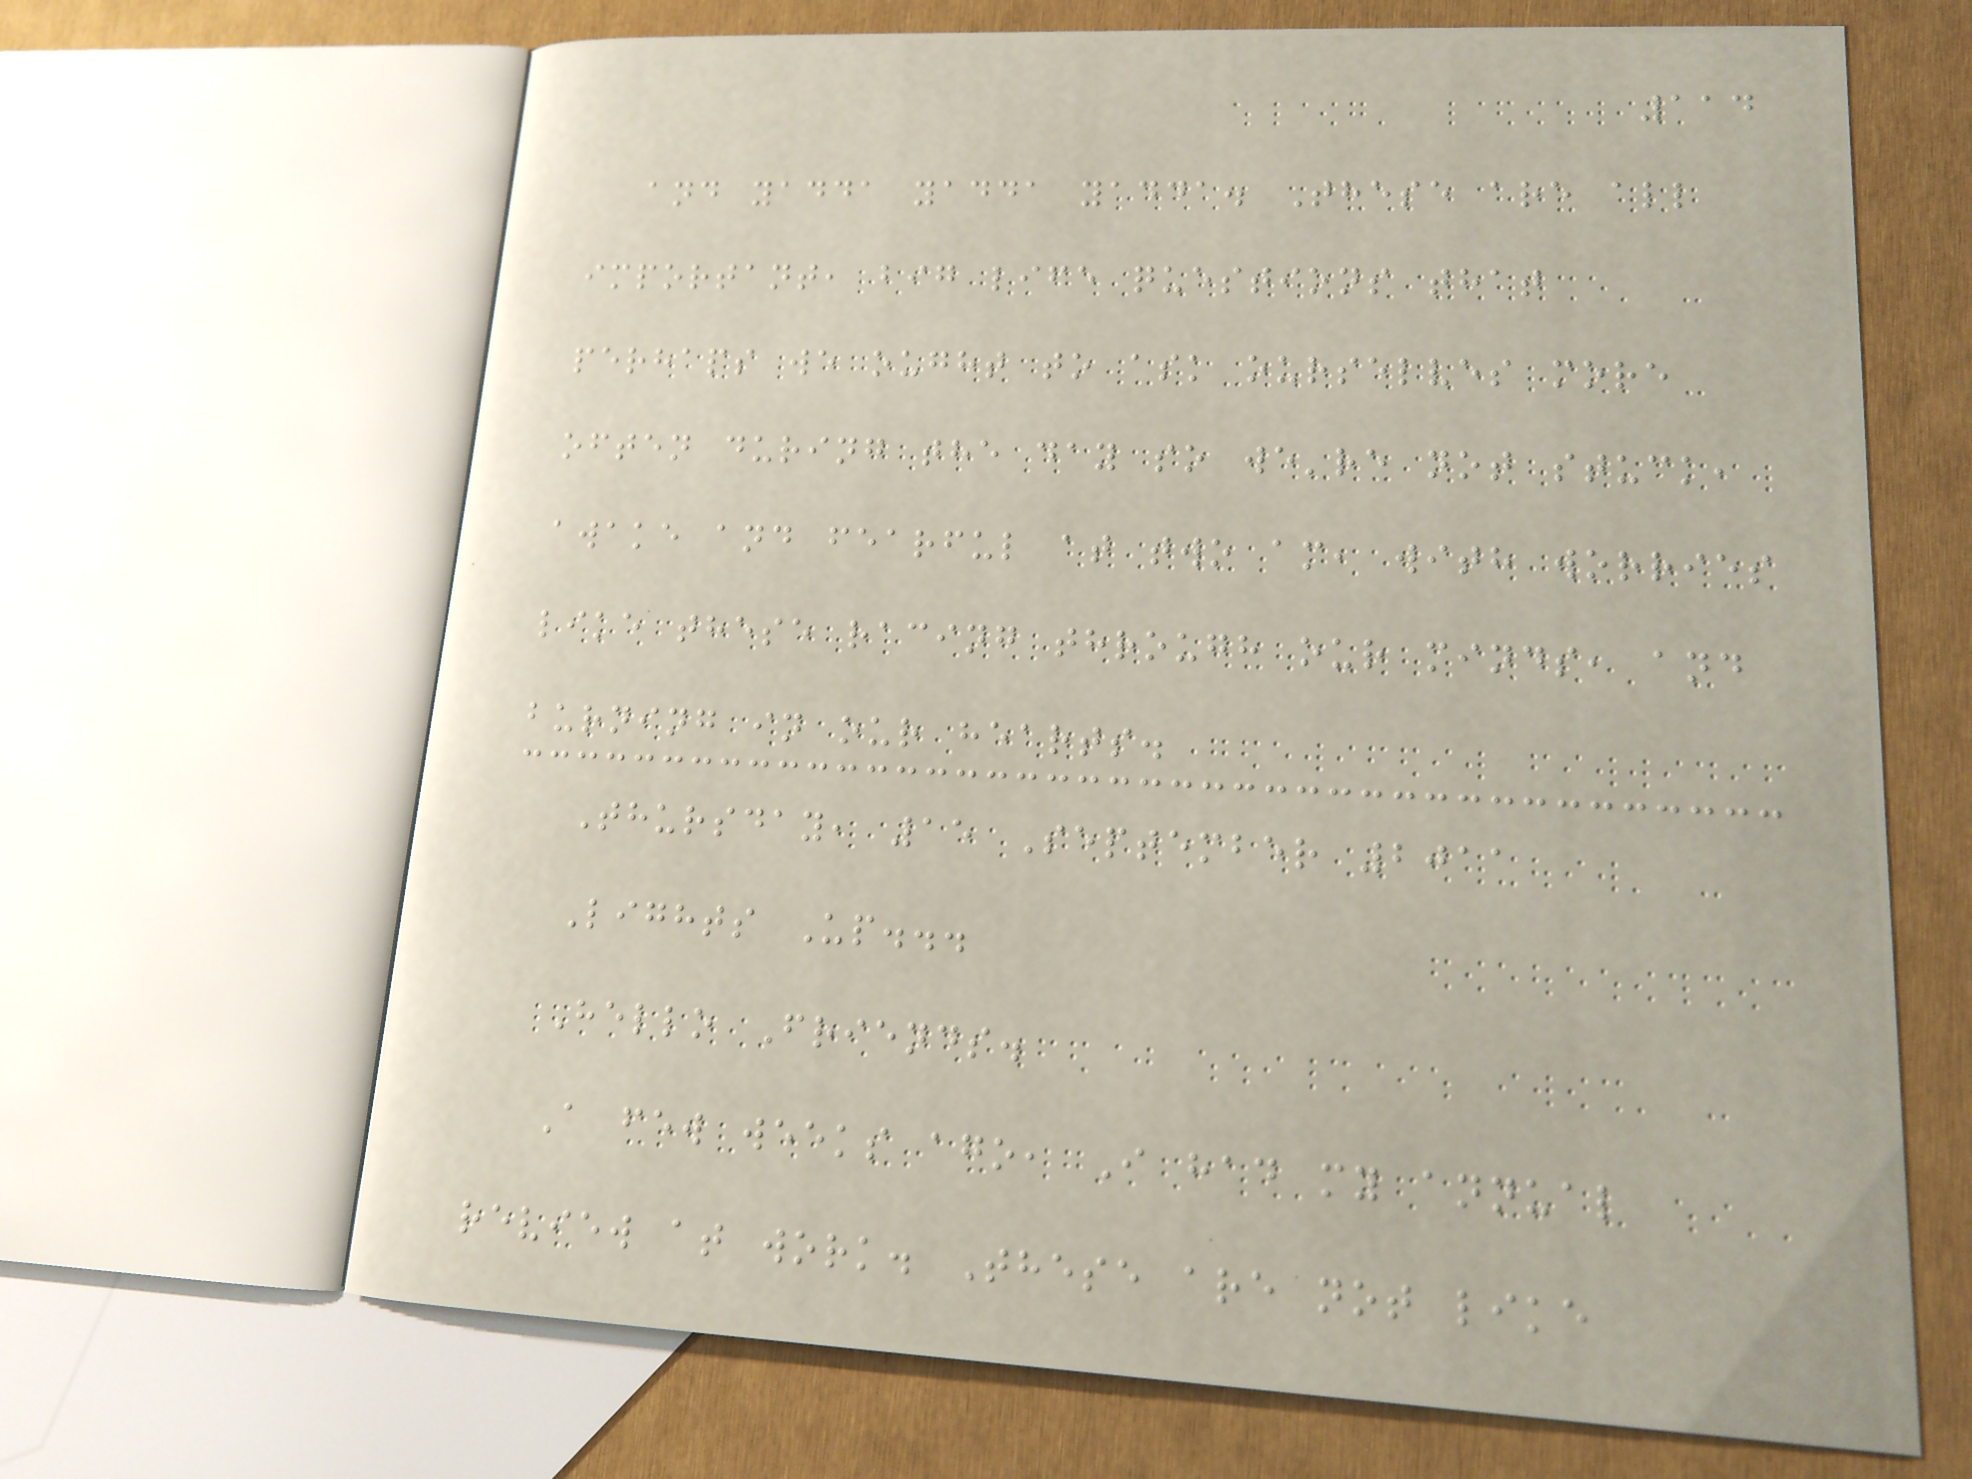114
and yadda yadda yadda. These are all
important, big life questions that
perhaps we ought to ask ourselves more
often during the day so we're not stuck,
awake and fearful at two am, with worries
like these racing through our minds, and
burning in our hearts.
Thursday, 15 September 2011
Lights Up...
Hello Friends.
A few weeks ago, I had my annual
review at work. These are not like
